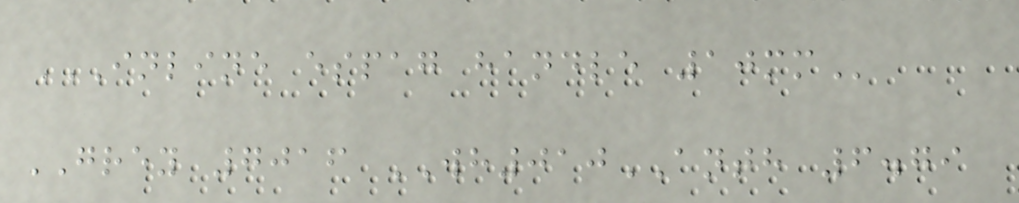INLINE ESPAG HANDLE 10MM
GREY 7016 WH010ANTH 6.79
